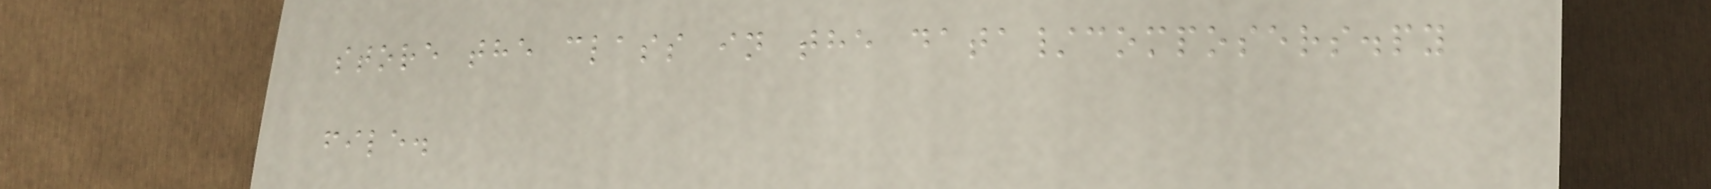store the class in the data/composers.py
file.
